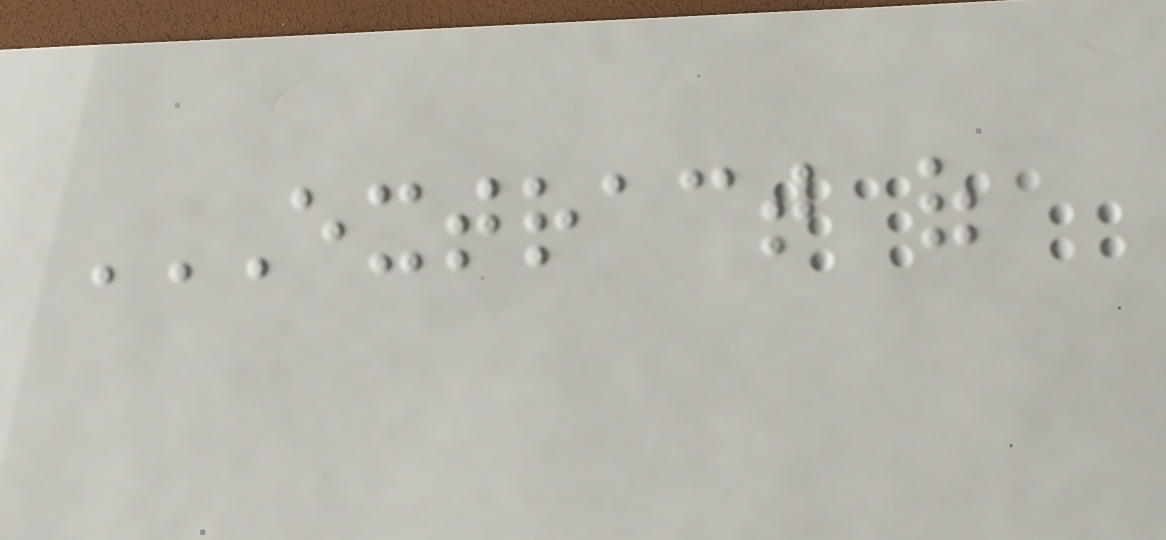EXTRACT OF
